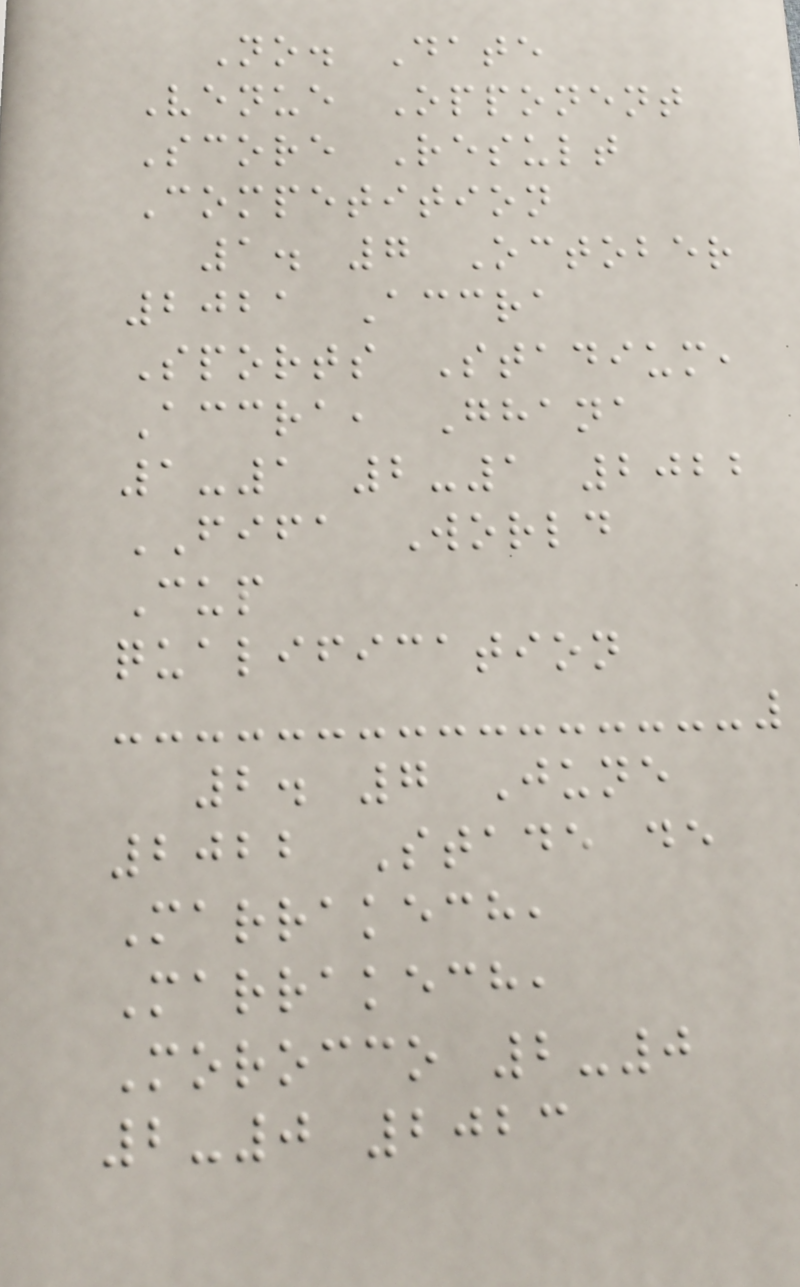No. Date
Venue Opponent
Score Result
Competition
1. 7 October
2021 Accra
Sports Stadium,
Accra, Ghana
1-1 2-1 2022
FIFA World
Cup
qualification
2. 7 June
2022 Stade de
Marrakech,
Marrakech,
Morocco 2-0
2-0 2023
